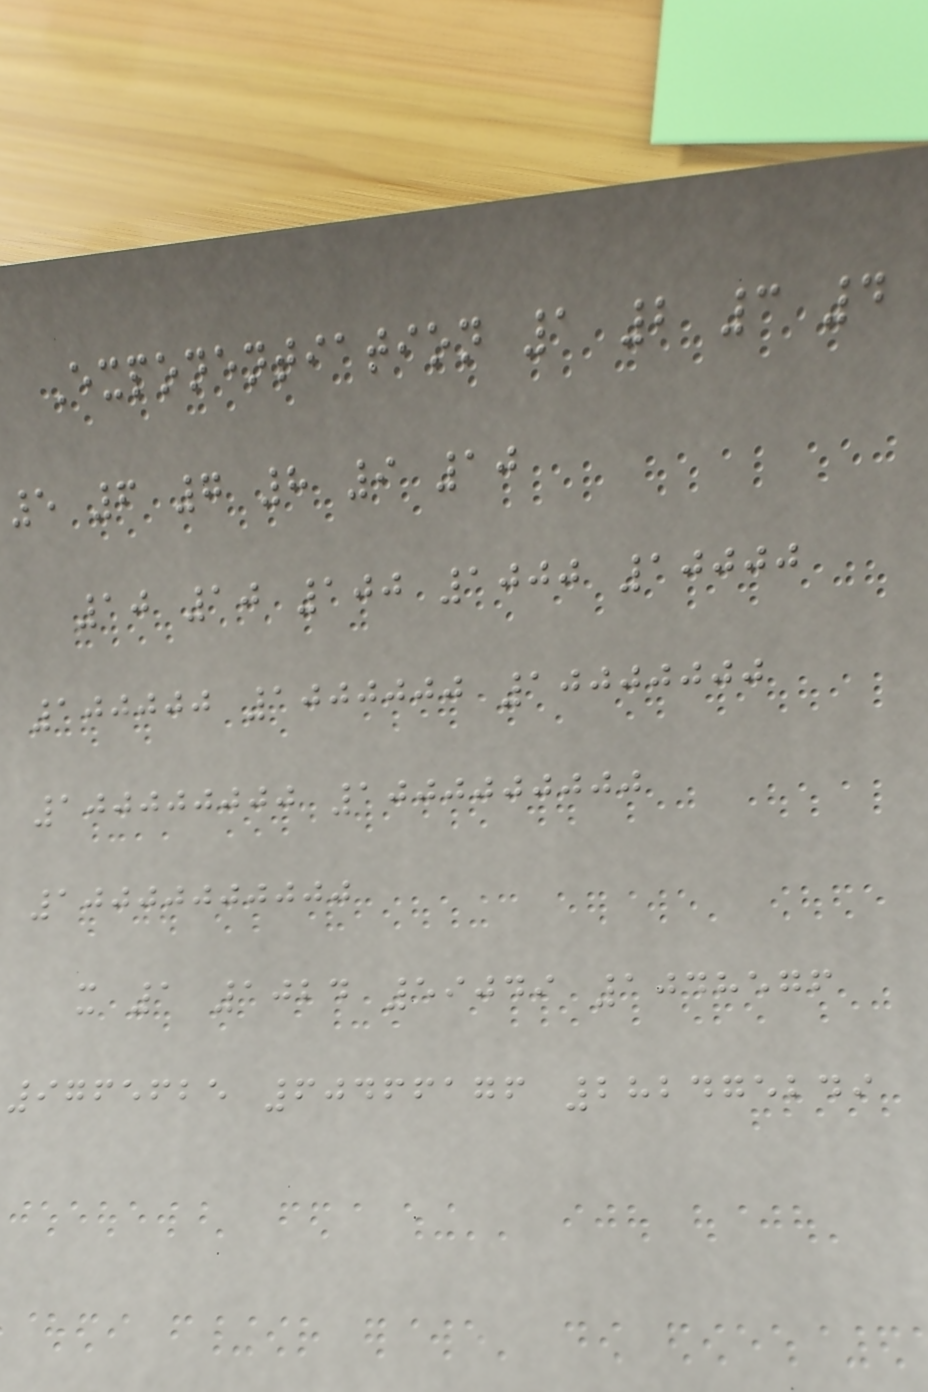Exponentiation 1 2 3 4
5 6 7 8 9 10
10 10 100 1000 10000
100000 1000000 10000000
100000000 1000000000
10000000000
x 1 1024 59049 1048576
9765625 60466176 282475249
